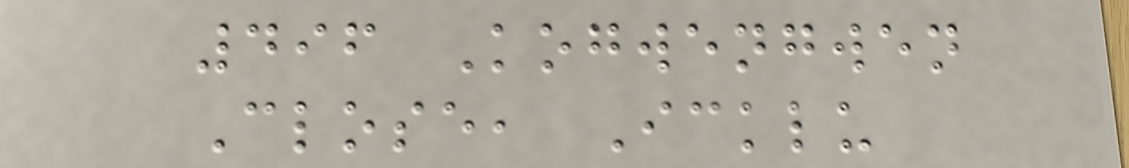496 Kogwengwen
Close, Icklu
